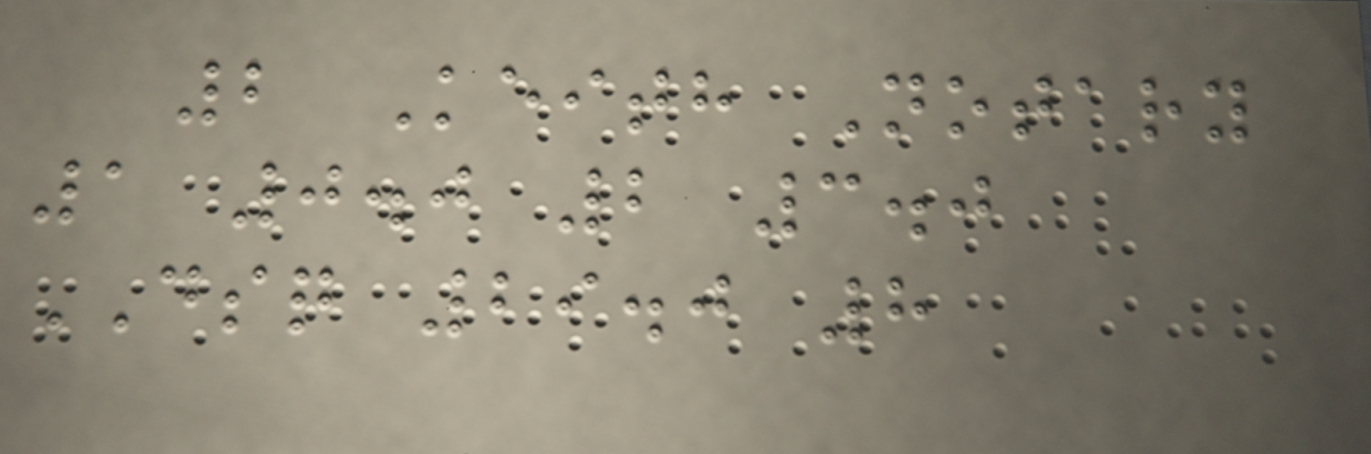2 Keith Notary
1 0.0 2 3.0
DSQ 29.0 8
